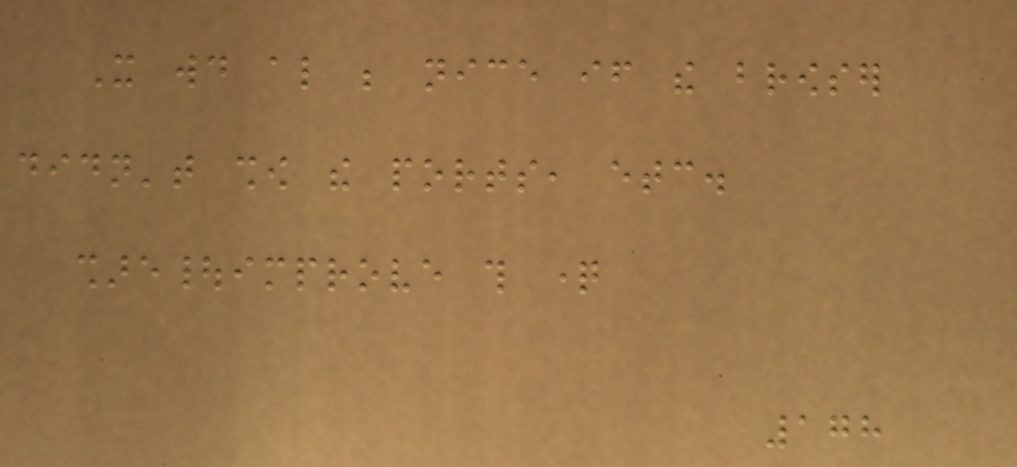It would also be nice if the browser
didn't show the ports, etc.
share|improve this question
178
